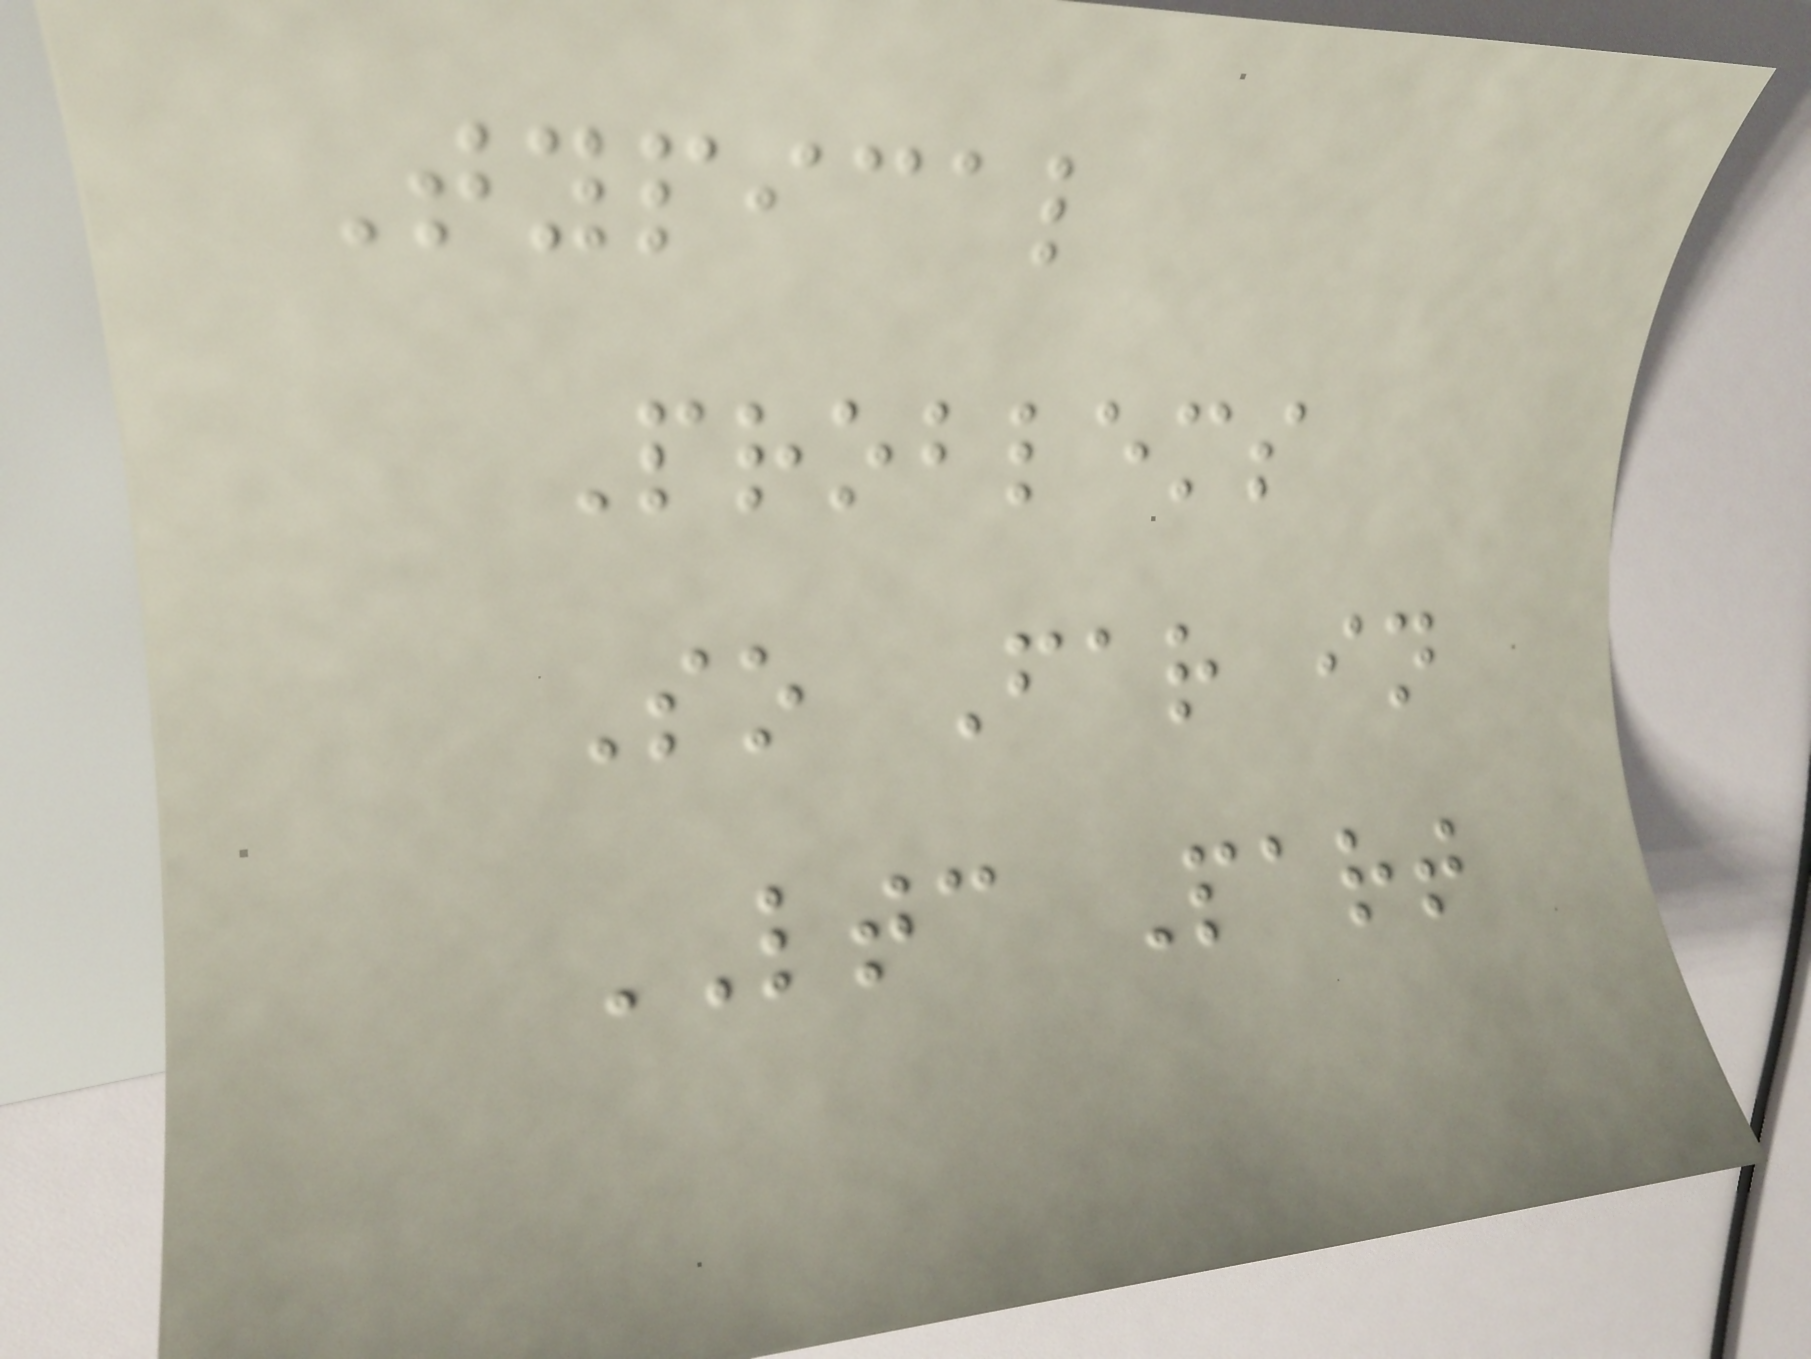Typical
Problems
So Far in
LTC Part
